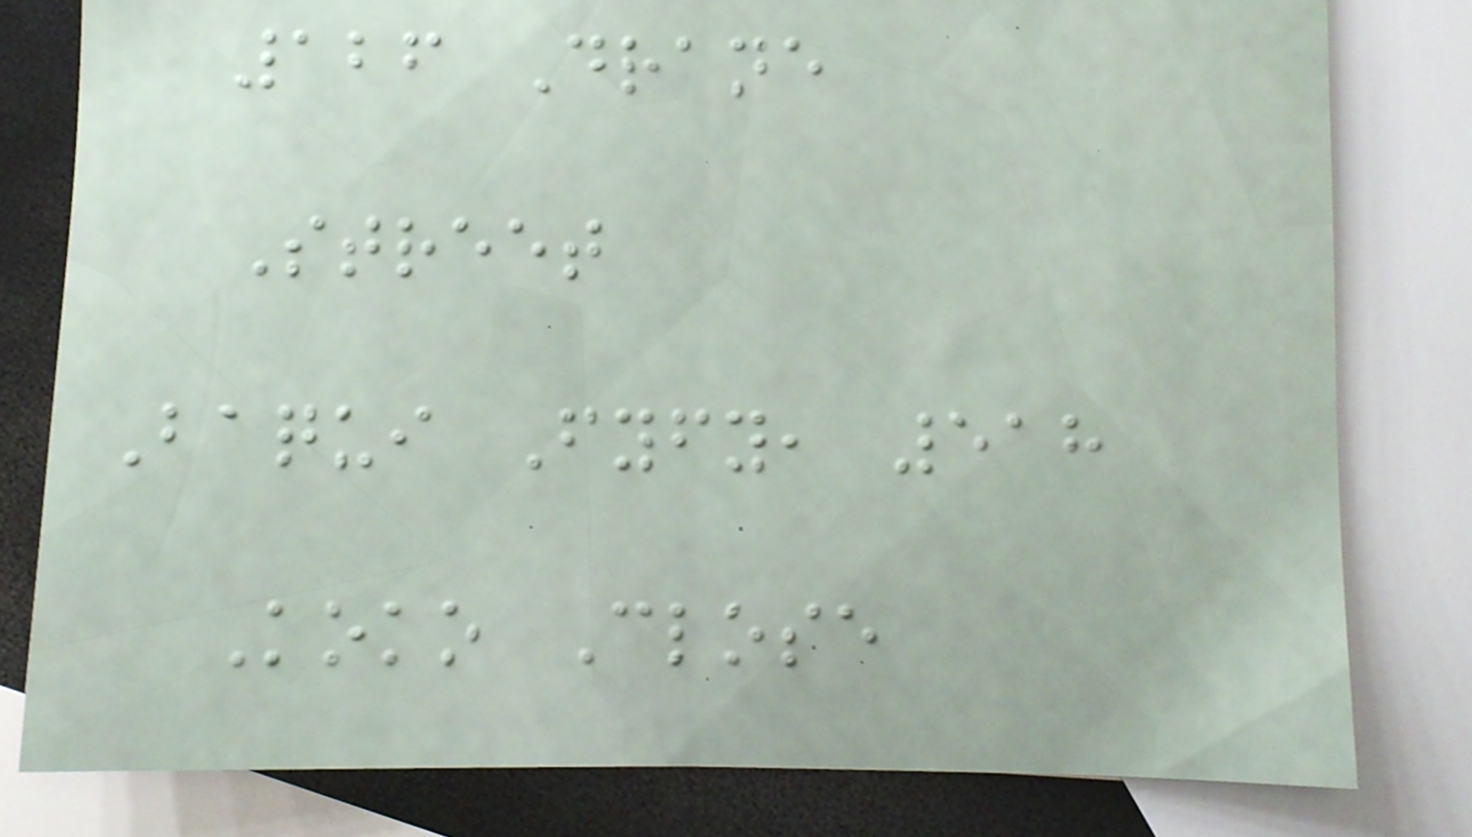126 Drane
Street
Baqui Fyfy, 518
Koko Close
